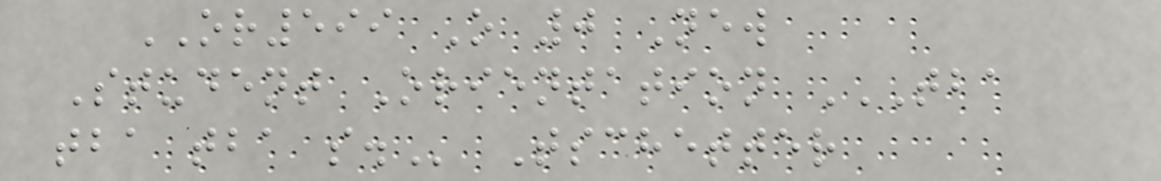OR599 O 0 New
Student Orientation TBA
TBA TBA S. Tschetter
